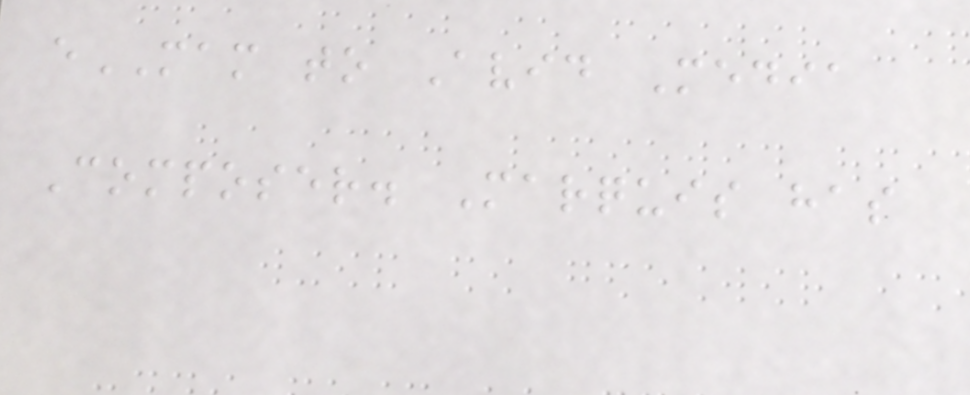eMAM to Avid Media
Composer. Marquis has
